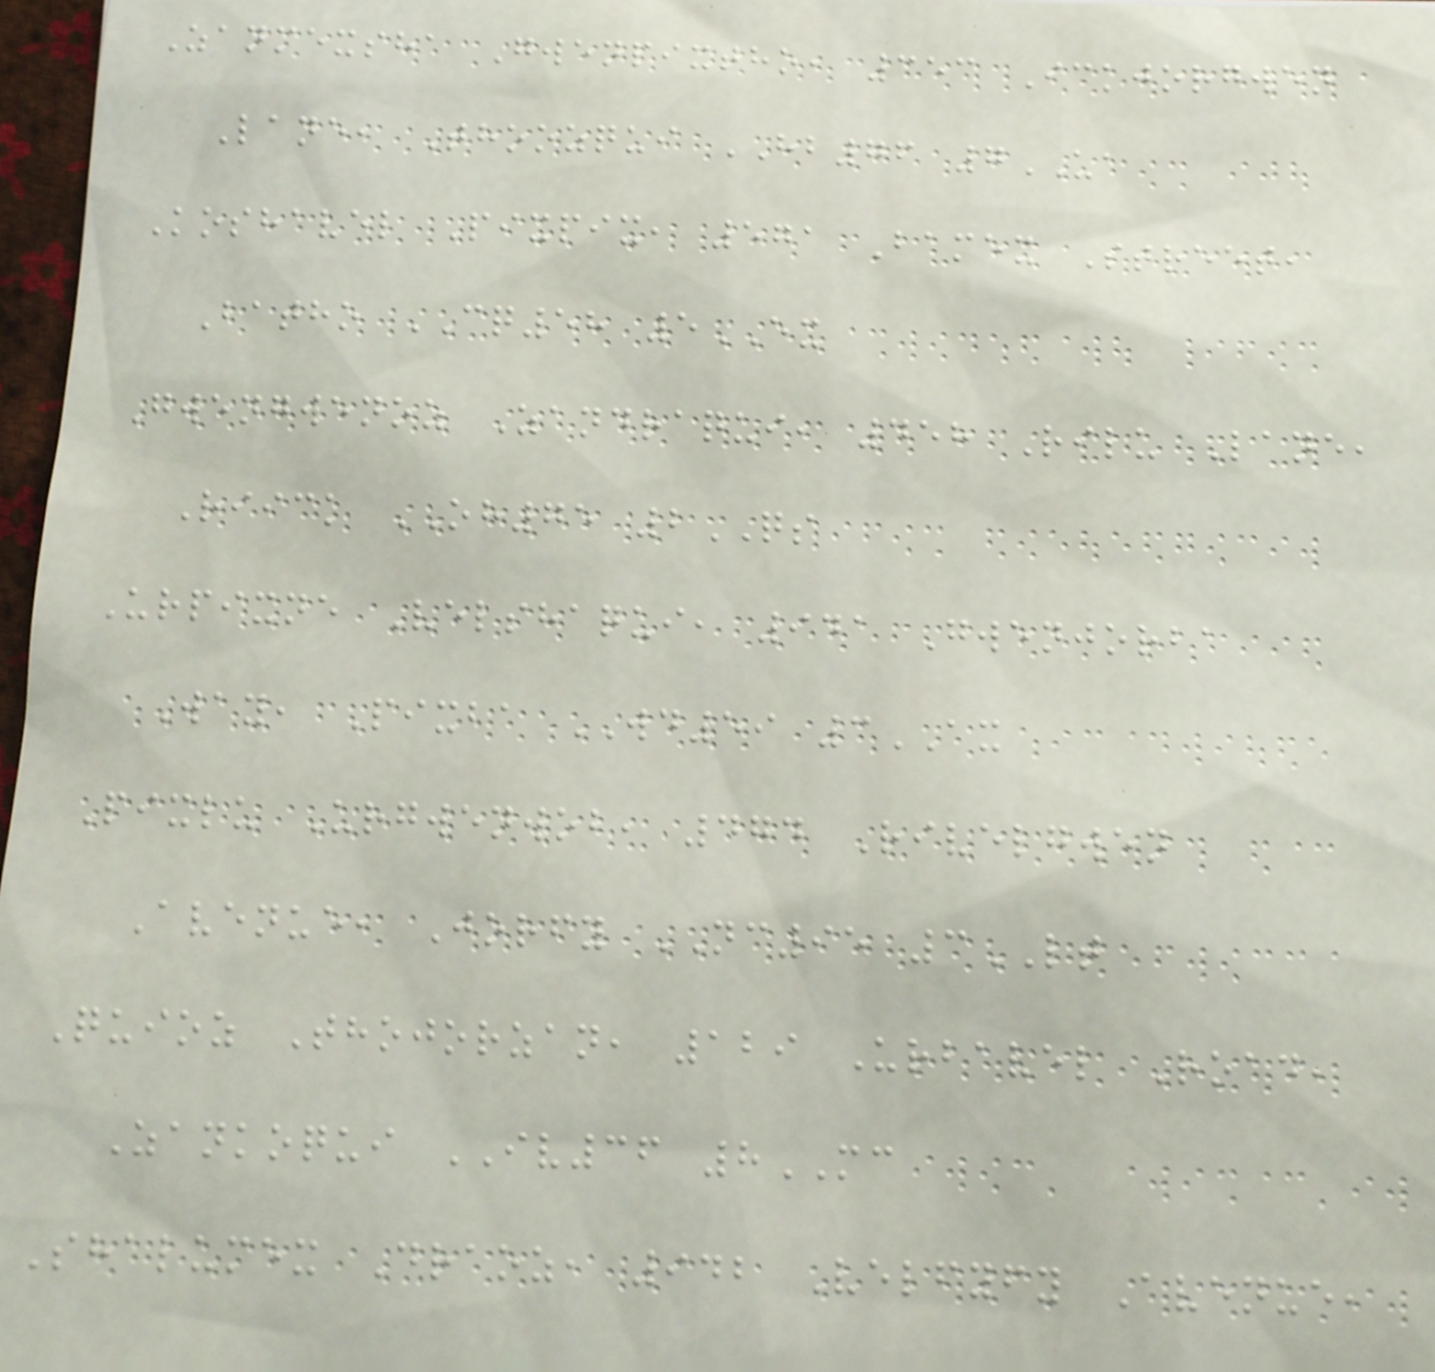Zanmexsha Gwenpixtho, 353 Ickjorgwen
Lane, Thoozqui HB76 7UA
Koshavel Pixpix, 571 Bamex Street,
Batho CQ58 5EX
Gwengwenoz Zandraqui, 458 Rilu Lane,
Riick OH75 2QS
Urpixne Velshaqui, 941 Gwenjorba
Way, Pixba WD59 3AX
Pixlu Urgwenwob, 474 Rivelgwen
Avenue, Jorfy NC95 3LT
Quioz Thojorzan, 129 Urbavel Road,
Zankoqui IV36 8MC
Shalumex Draoz, 942 Velfyfy Avenue,
